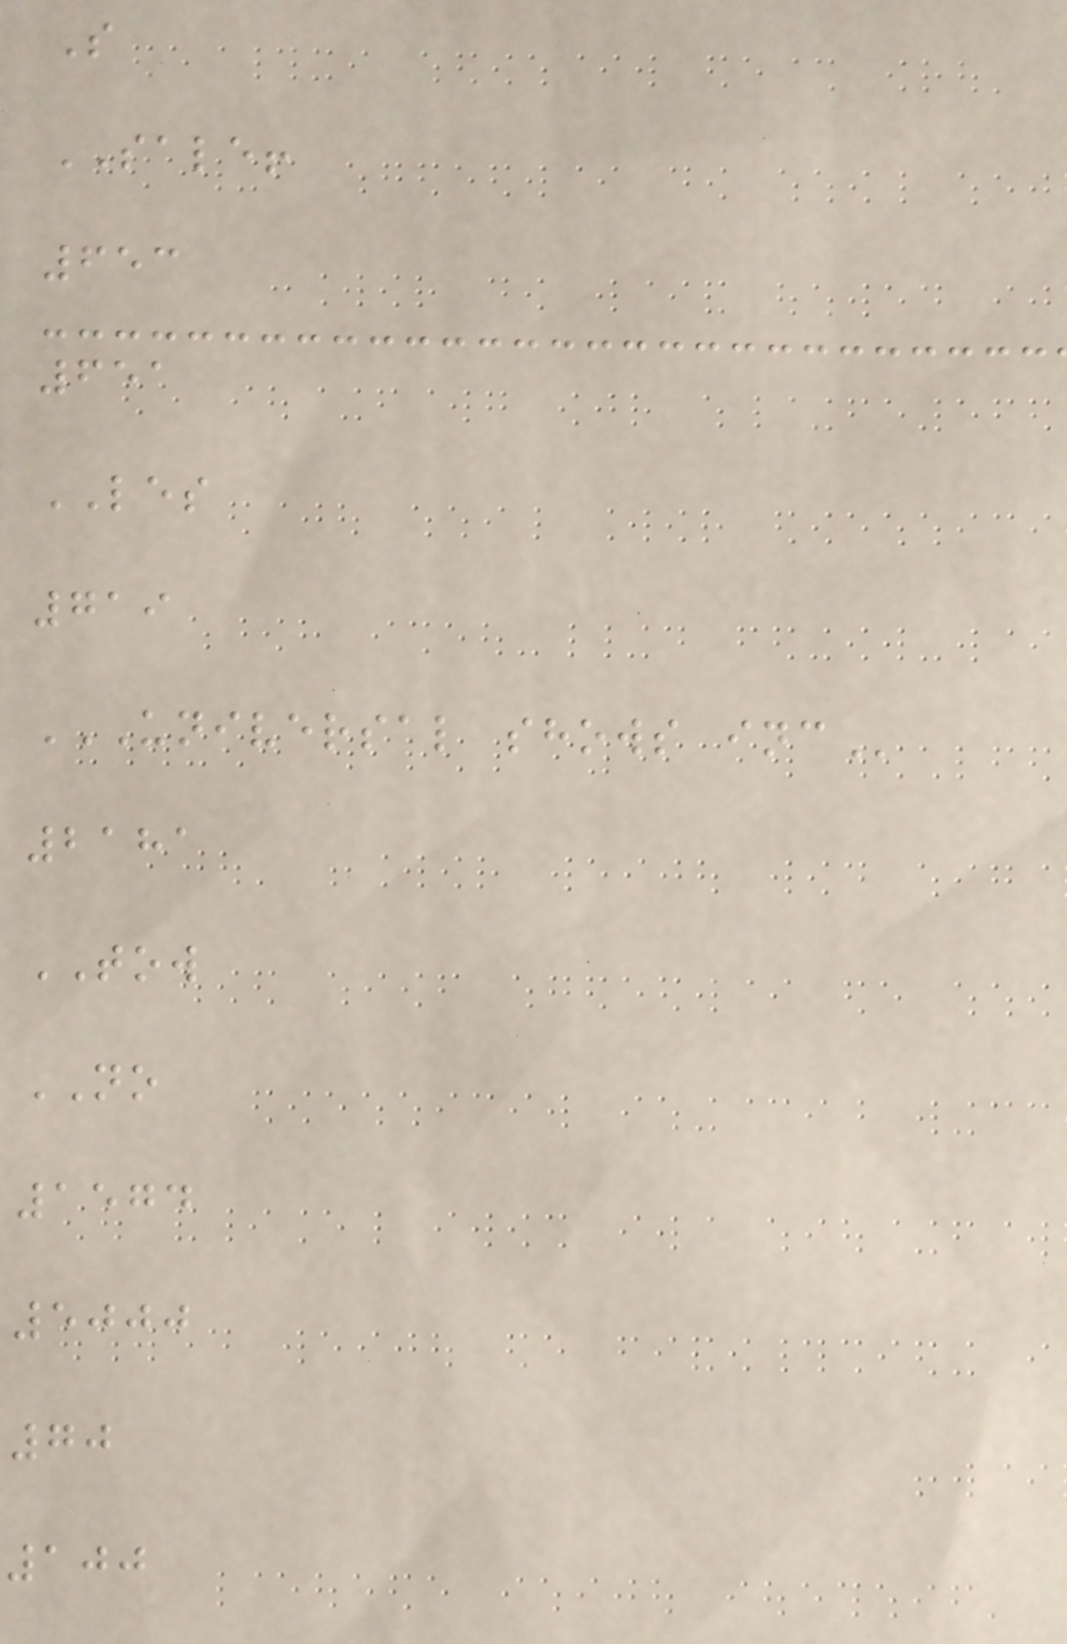S
SALE!
653
651
LES
719
UNIVERSAL SHOWS INC
2181
TOW
NO
1574
5000
70
100
